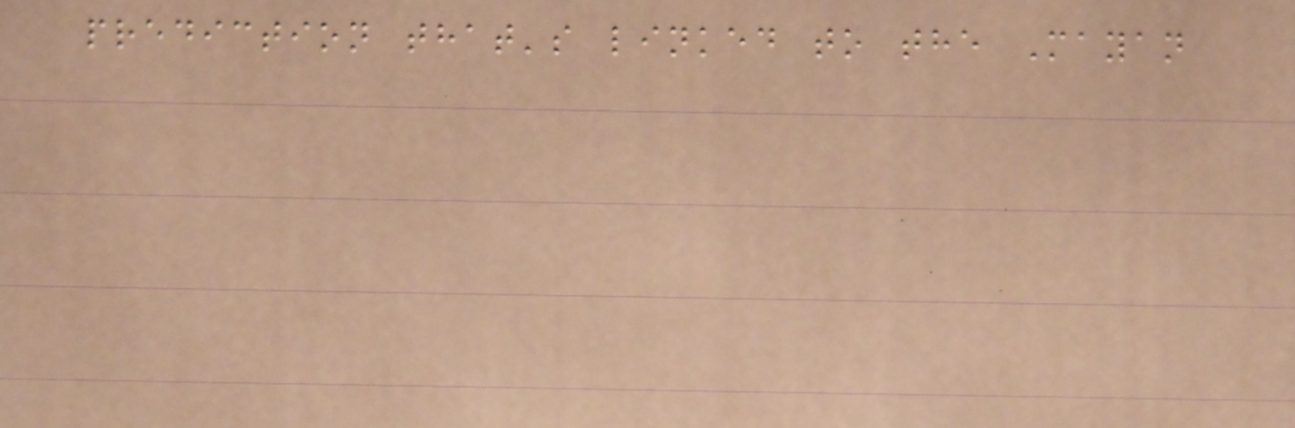prediction that's linked to the Mayan
